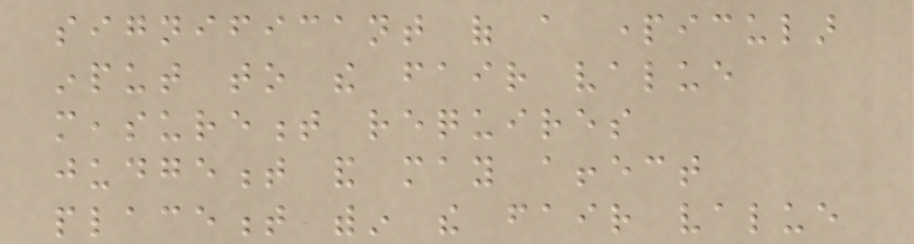significant of a particular
input to the fair value
measurement requires
judgement and may affect
placement within the fair value
